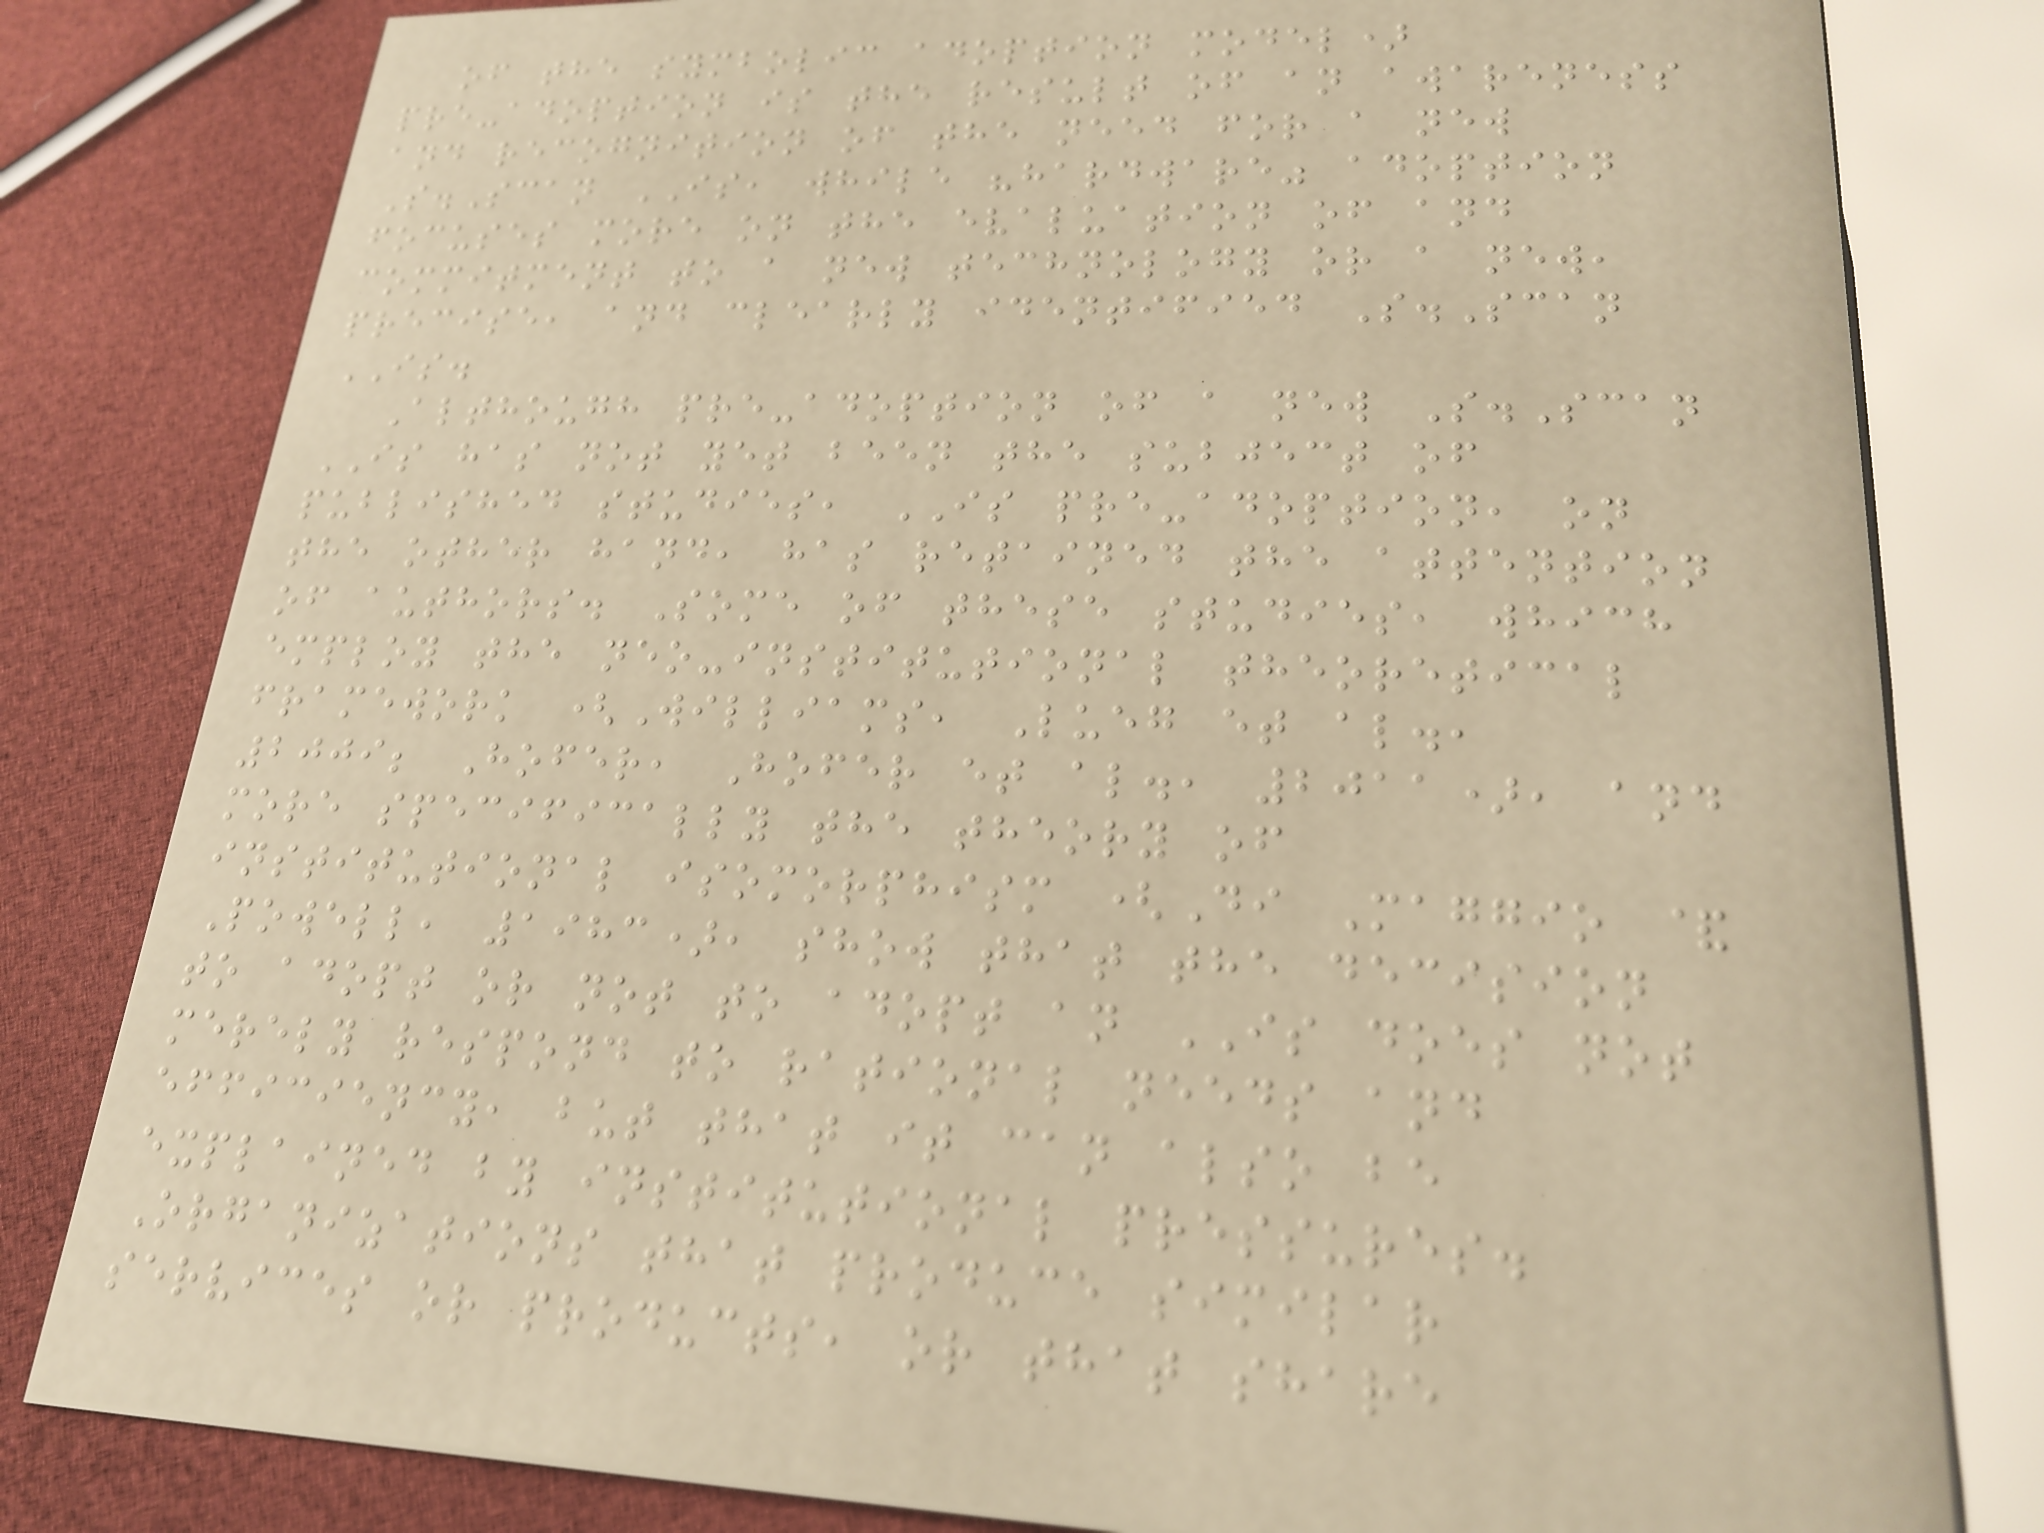of the symbolic adoption model)
pre-adoption is the result of an awareness
and recognition of the need for a new
S.Scan IS, while "hardware" adoption
focuses more on the evaluation of and
commitment to a new technology or a new,
precise, and clearly identified S.Scan
IS.
Although pre-adoption of a new S.Scan
IS has not yet been the subject of
published studies, IS pre-adoption, on
the other hand, has retained the attention
of authors. Some of these studies, which
employ the neo-institutional theoretical
framework (Williams, Lueg et al.,
2009; Hofer, Hofer et al., 2011), and
more specifically the theory of
institutional isomorphism (Di Maggio &
Powell, 1983), show that the decision
to adopt or not to adopt an IS does not
merely respond to rational needs and
efficiency, but that it can also be
explained by institutional pressures.
Organizations that produce similar
services or products, or that share
